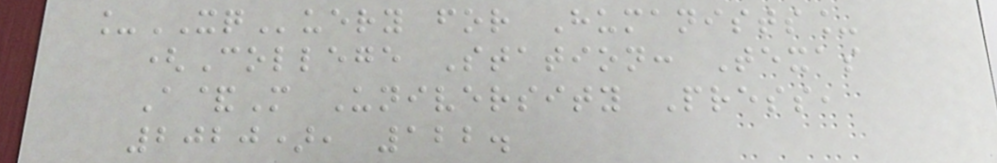_XQuery for Humanists_
(College Station: Texas
A&M University Press,
2020), 122.
